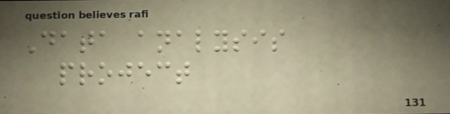Data analysis
project
